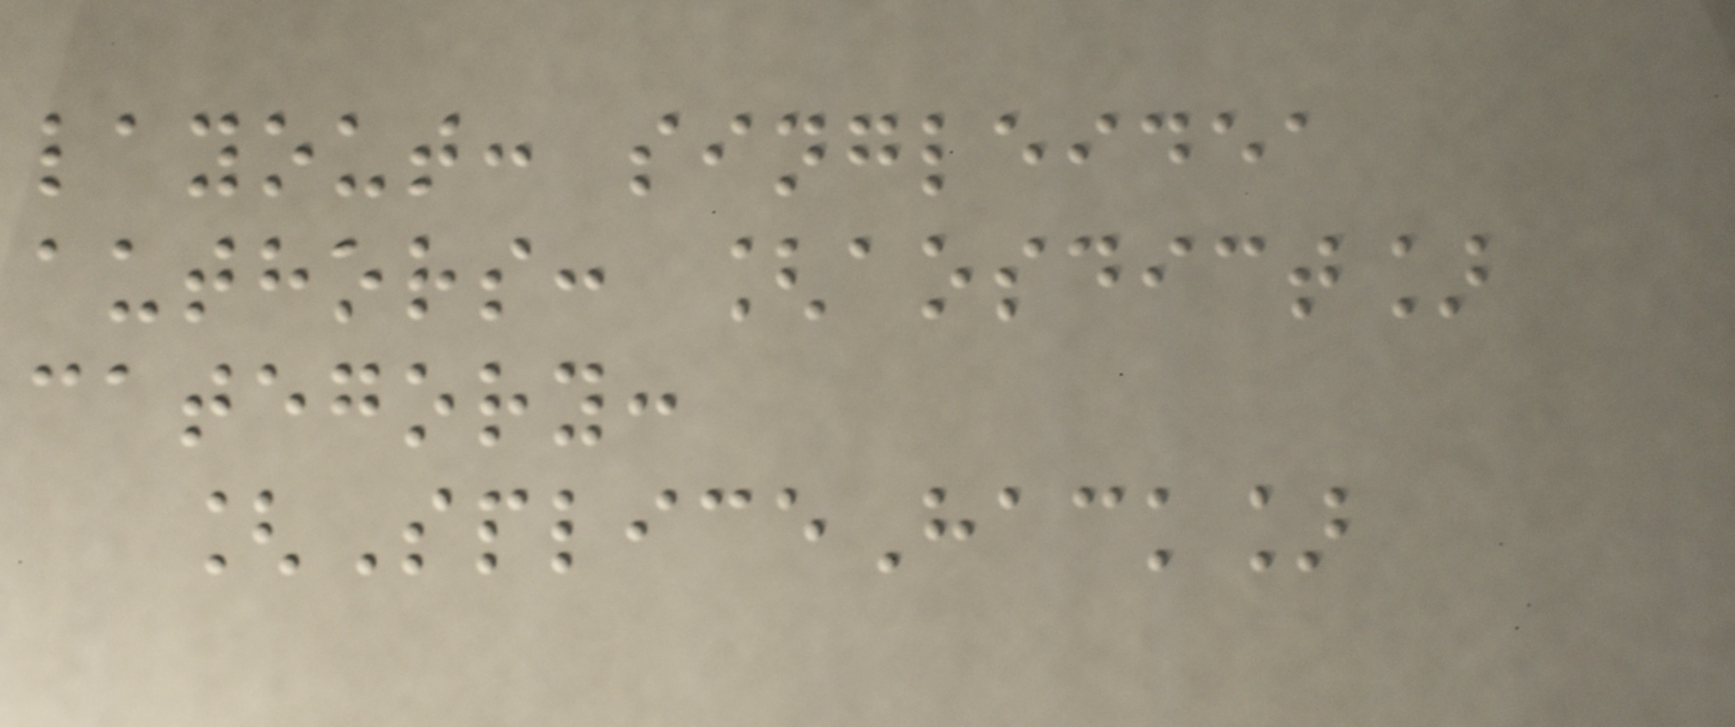layout: singleidea
authors: [aosdict]
category:
[SpliceHack]
